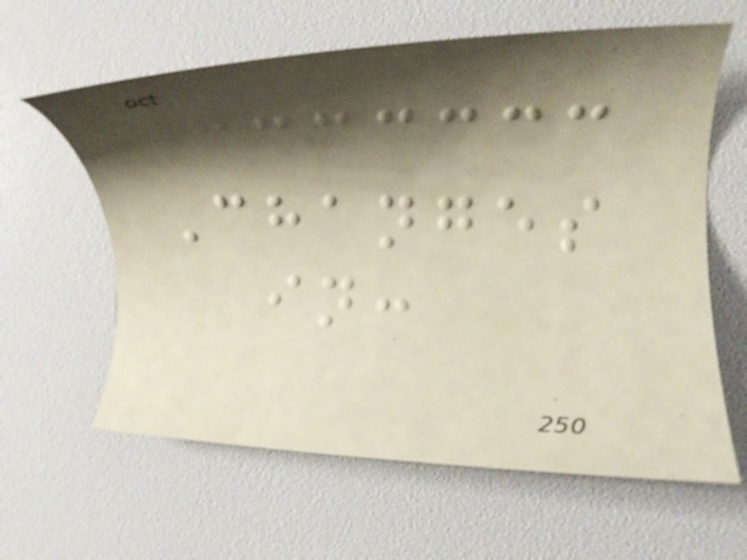Changes
in:
